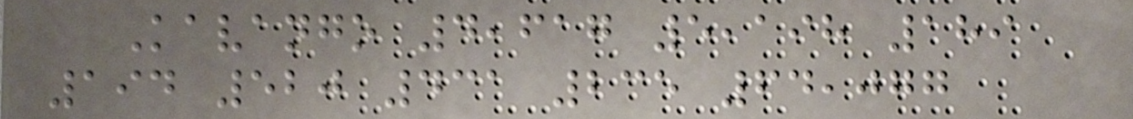Kavango 4,617 5,198 189
194 520 431 235 64,077
